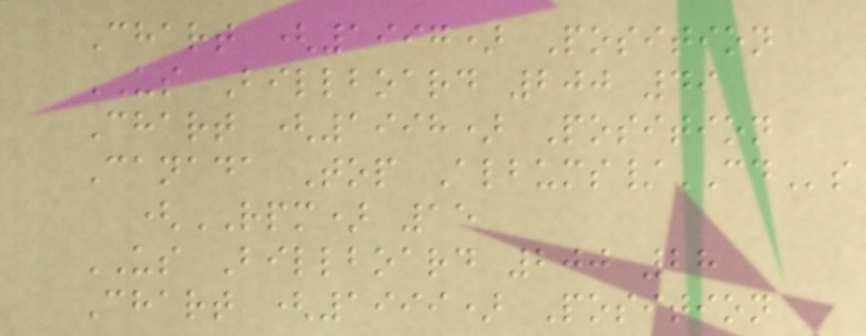Chart (1997) Position
US Billboard 200 49
Chart (1998) Position
Canada Top Albums/CDs
(RPM) 15
US Billboard 200 28
Chart (1999) Position
